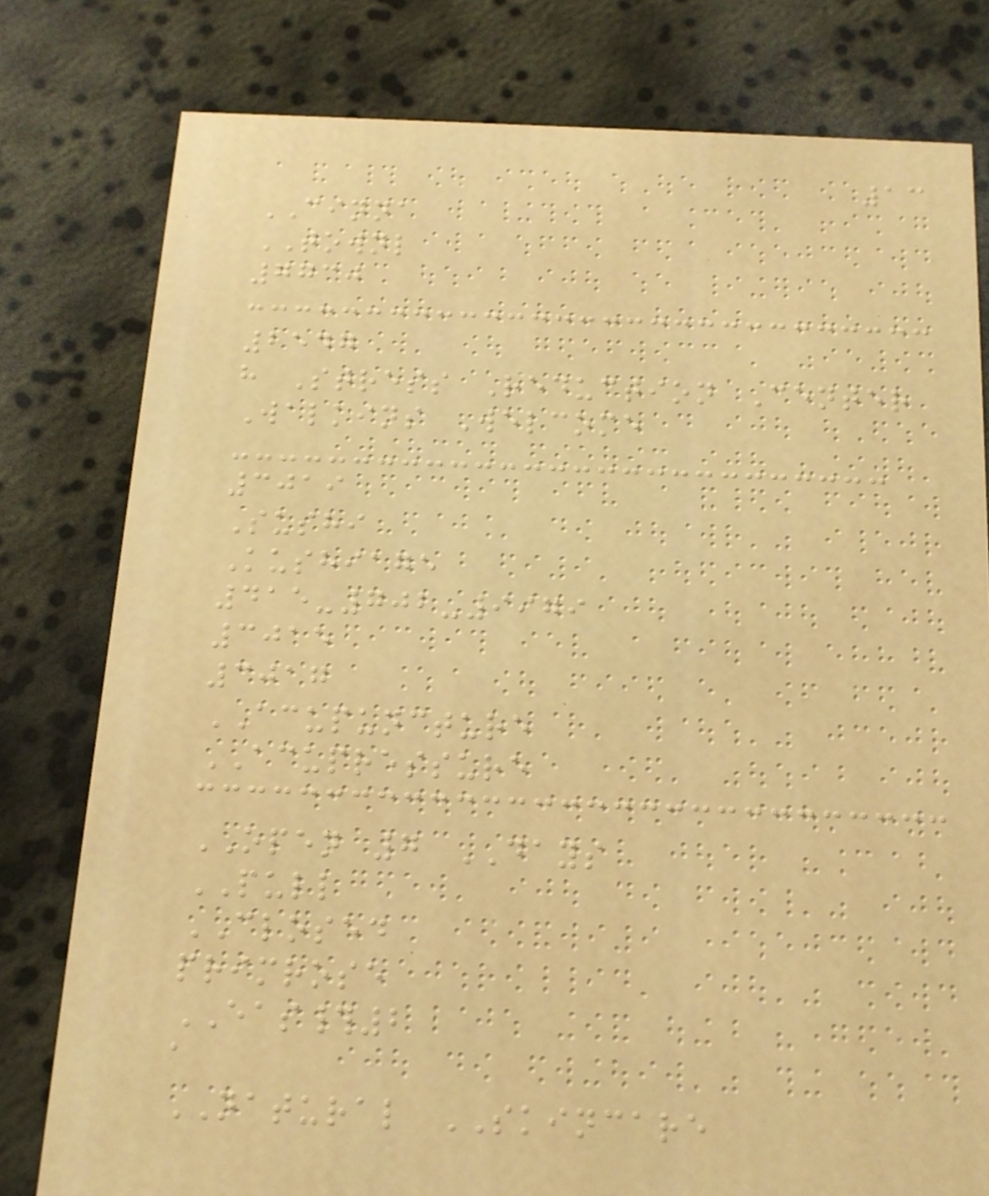13
CINNA
TOWNL
7730
2547
h Stress Reduction Center
Walkins Welcome
3019
Sushi
Kushiage
415-702-9979
3015
3017
ACUPUNCTURE
ACUPRESSURE
OPEN 7 DAYS
PULL
CLOSED
primrose
EAS#2
a
NATURAL SKINCARE
